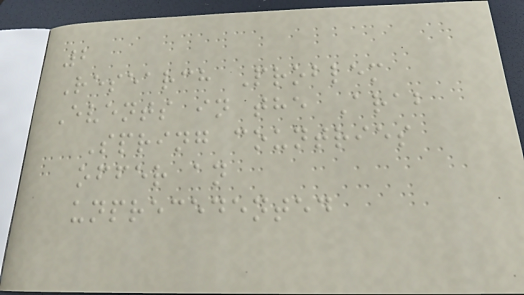2
Research Problem
Events in the Arab
Spring countries
offer an
unprecedented
